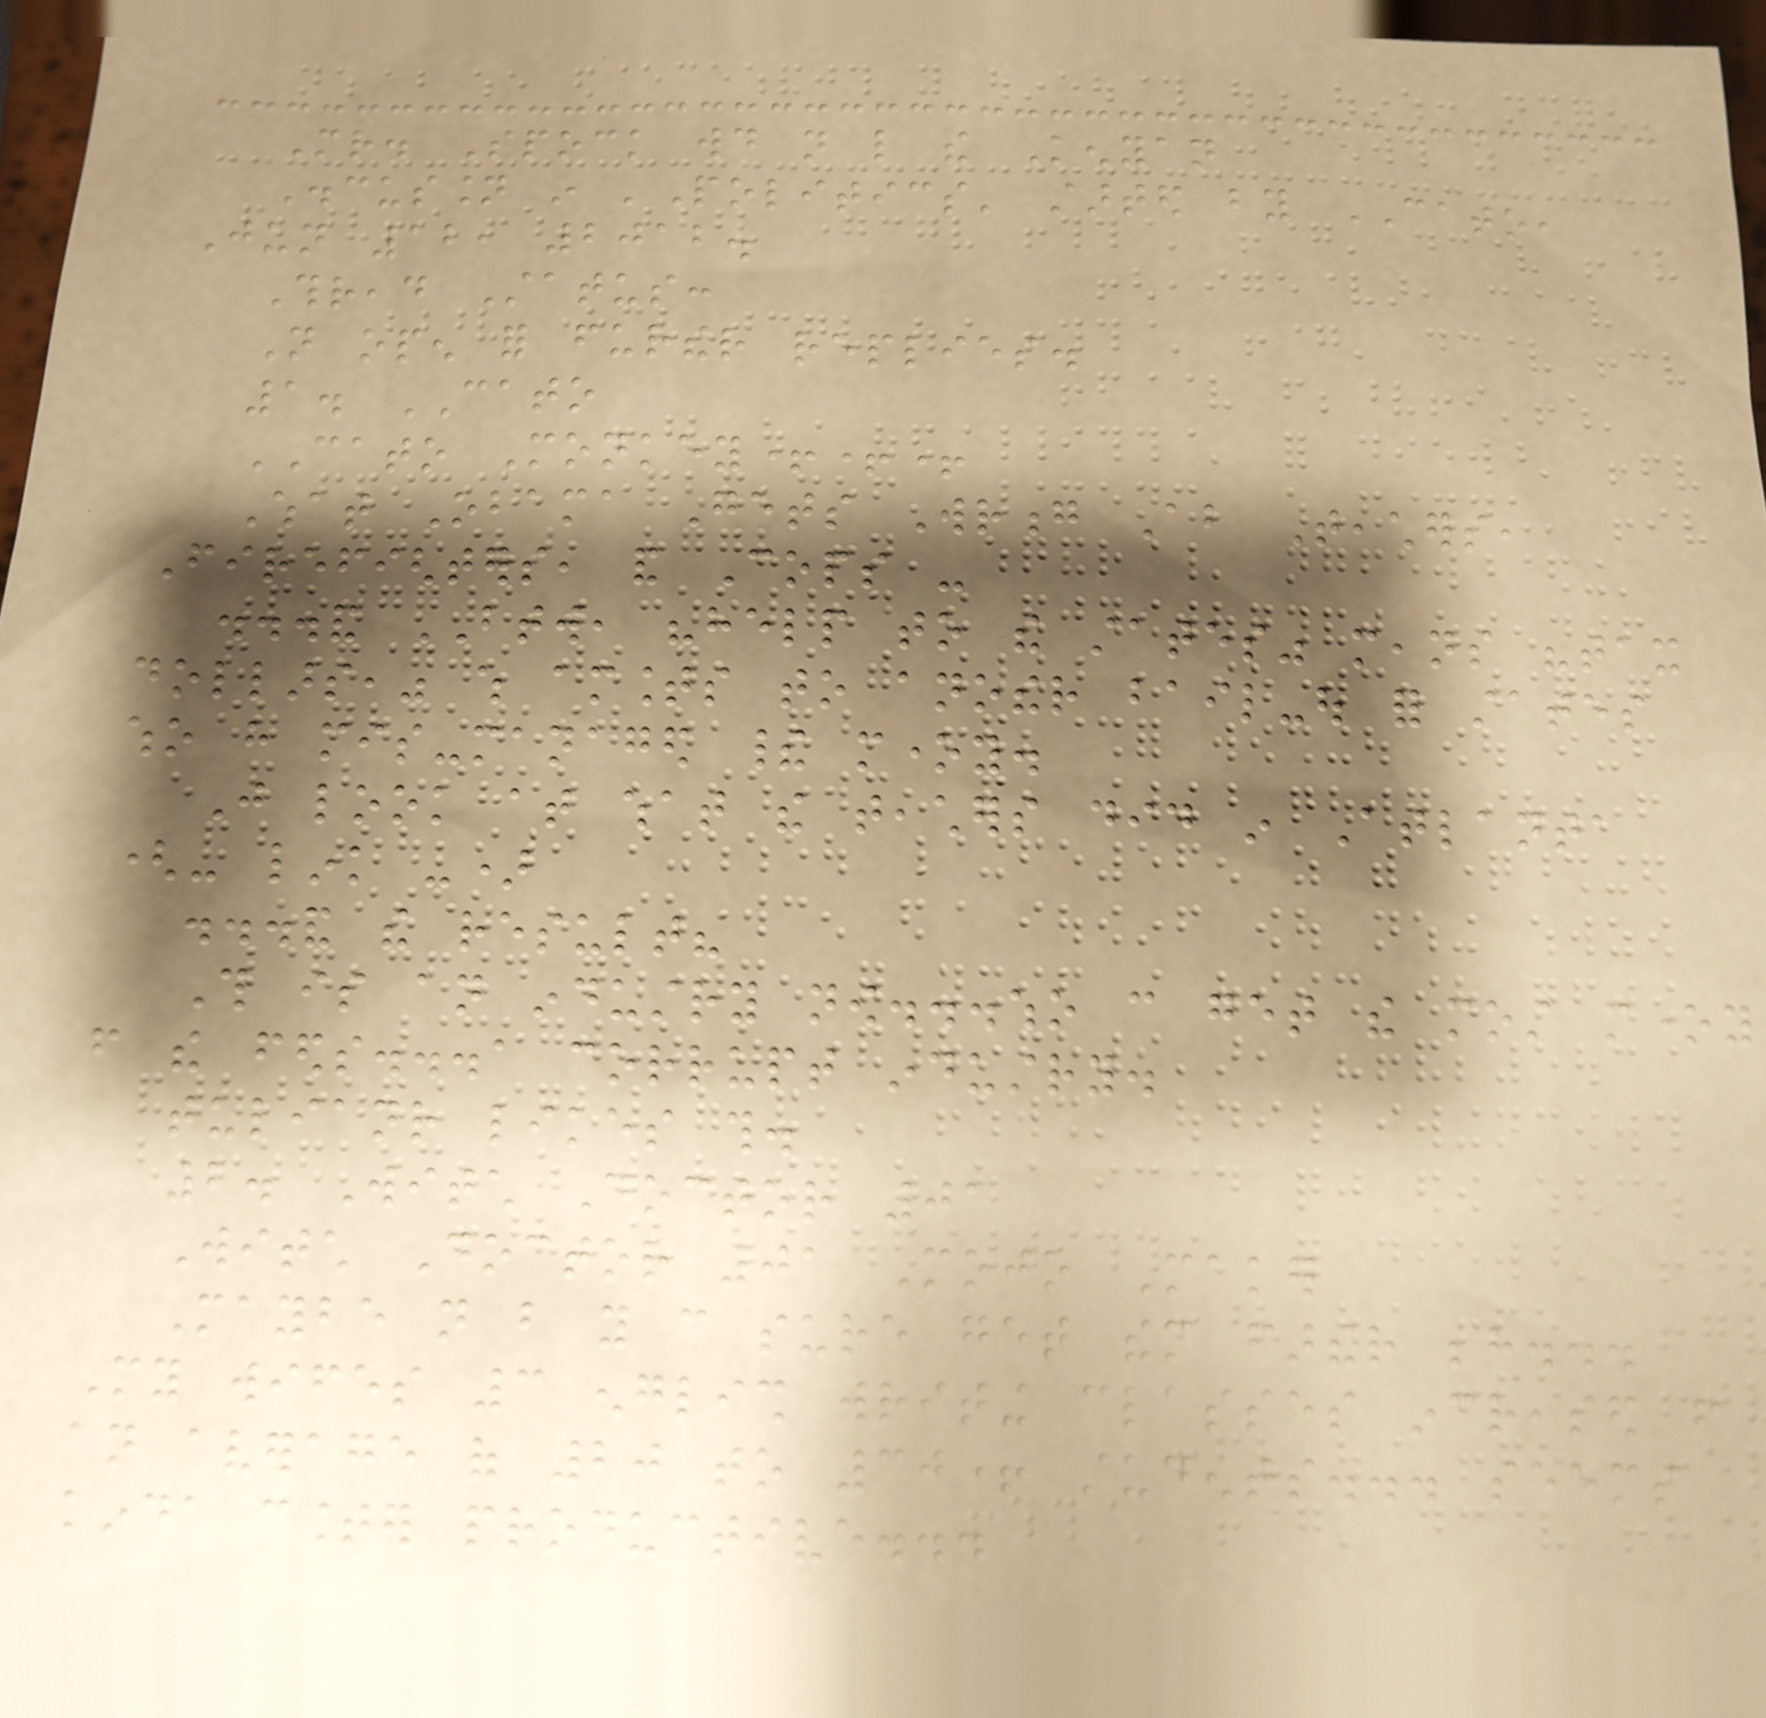Mr. Spock would not like the Kenyan
Discussion in 'Politics' started by CATO,
Jun 12, 2012.
Thread Status:
Not open for further replies.
1. CATO
CATO Monkey+++
What Obama Gets Wrong About Teachers,
Firefighters, and Cops -
...and BTW, "help to the states" means "tax
dollars," which amounts to another bail-out for states
who have mis-managed their money.
Just look at what the teachers did in Atlanta
(- link -)
...and the result?
This is an industry now...who can get the most money
from the feds...a corrupt industry.
tulianr likes this.
2. Witch Doctor 01
Witch Doctor 01 Mojo Maker
Maybe not but you can sure get them farther behind...
My wifes 3 english writing classes increased from
an average of 20 to 30+ students... seems
kinda counter productive...
